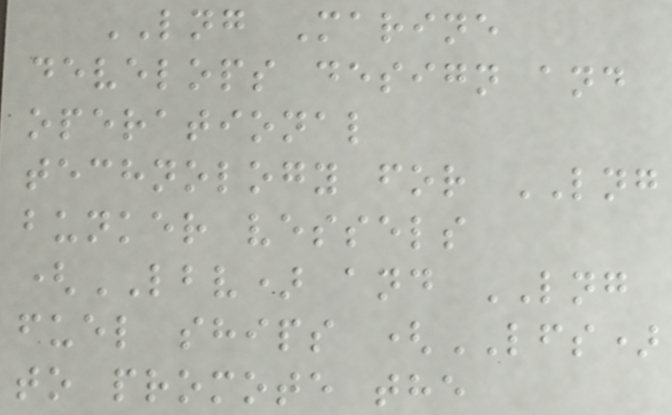LNG Marine
develops design and
operational
technology for LNG
bunker vessels
(LBV) and LNG
fuel ships (LFS)
to promote the
